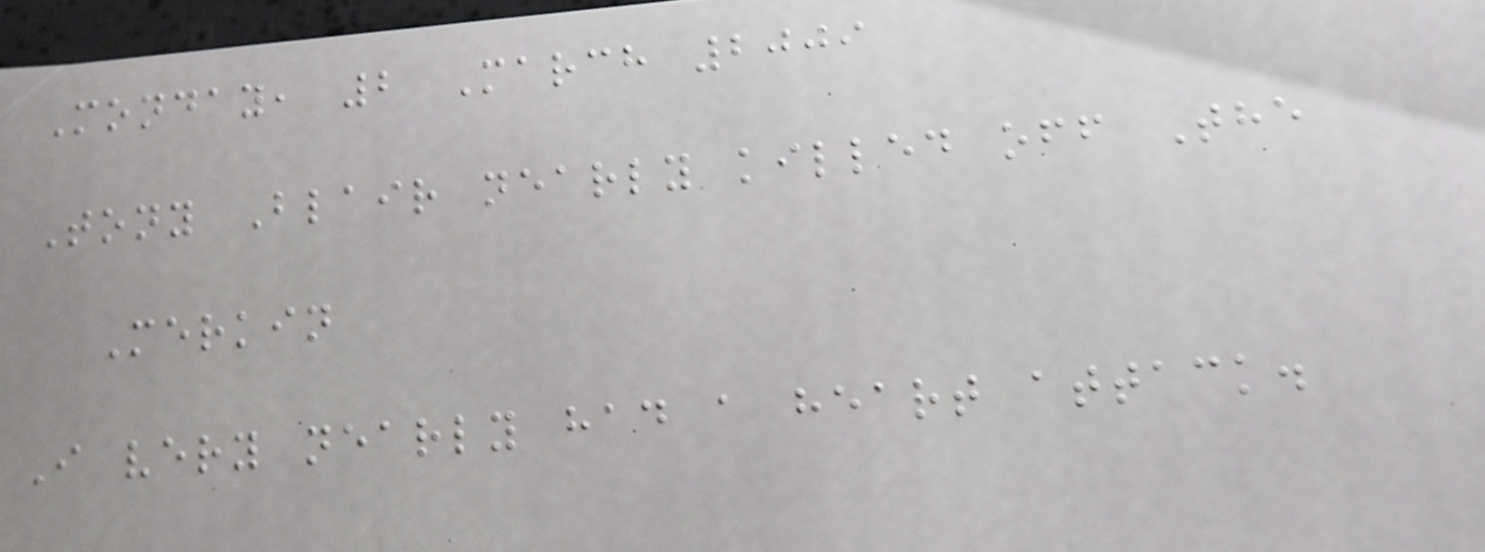Monday, 2 March 2009
Tony Blair nearly killed off The
Merkin
I very nearly had a heart attack.
